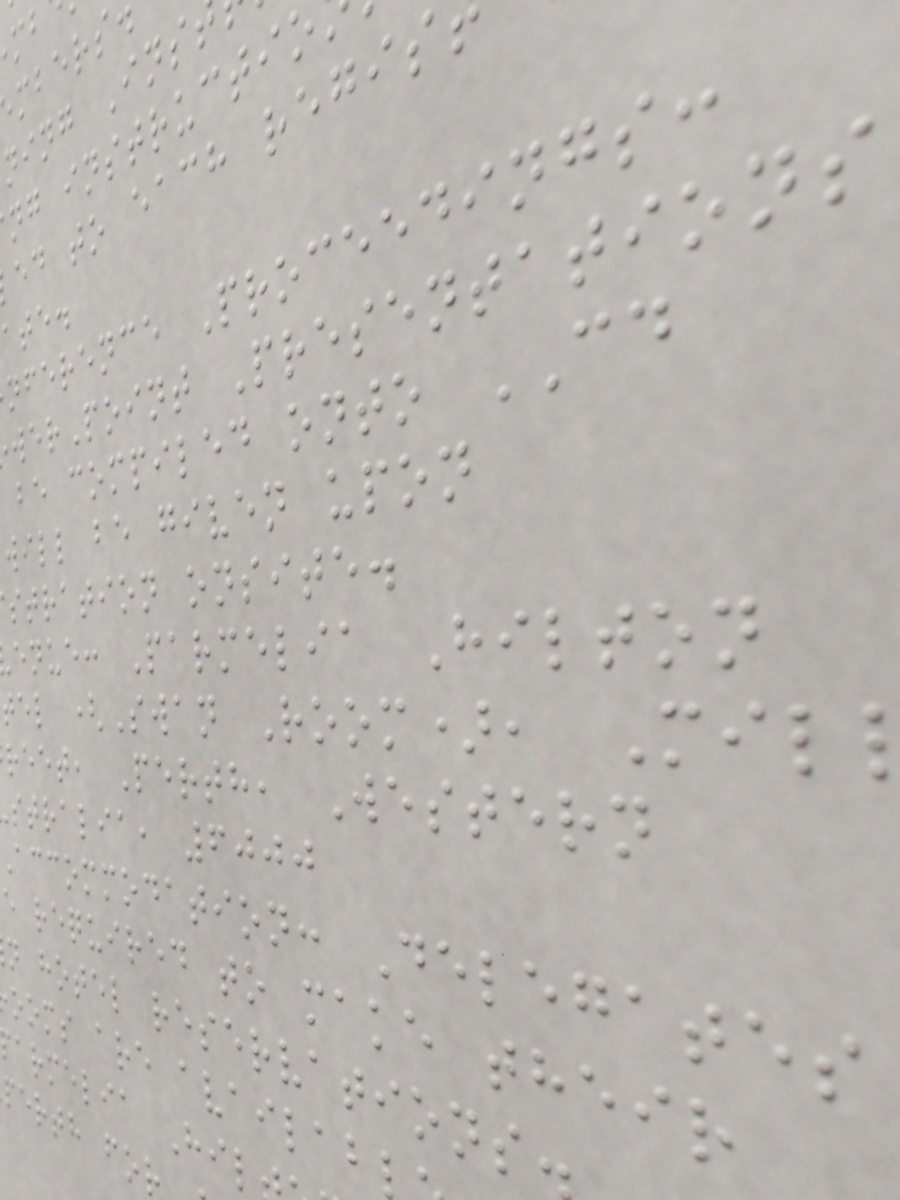ning Ins
ng instructio
ed to each regis
ate.
nference Proceedings:
werPoint Presentations
be compiled onto CD
will be given upon
stration onsite.
enue: Parmelia Hilton
tel (Swan Room), Mil
reet, Perth, Western
stralia, 6000
accommodation: Delegates
e required to make their
n hotel reservations
ooms are availab
armelia Hil
perth for
